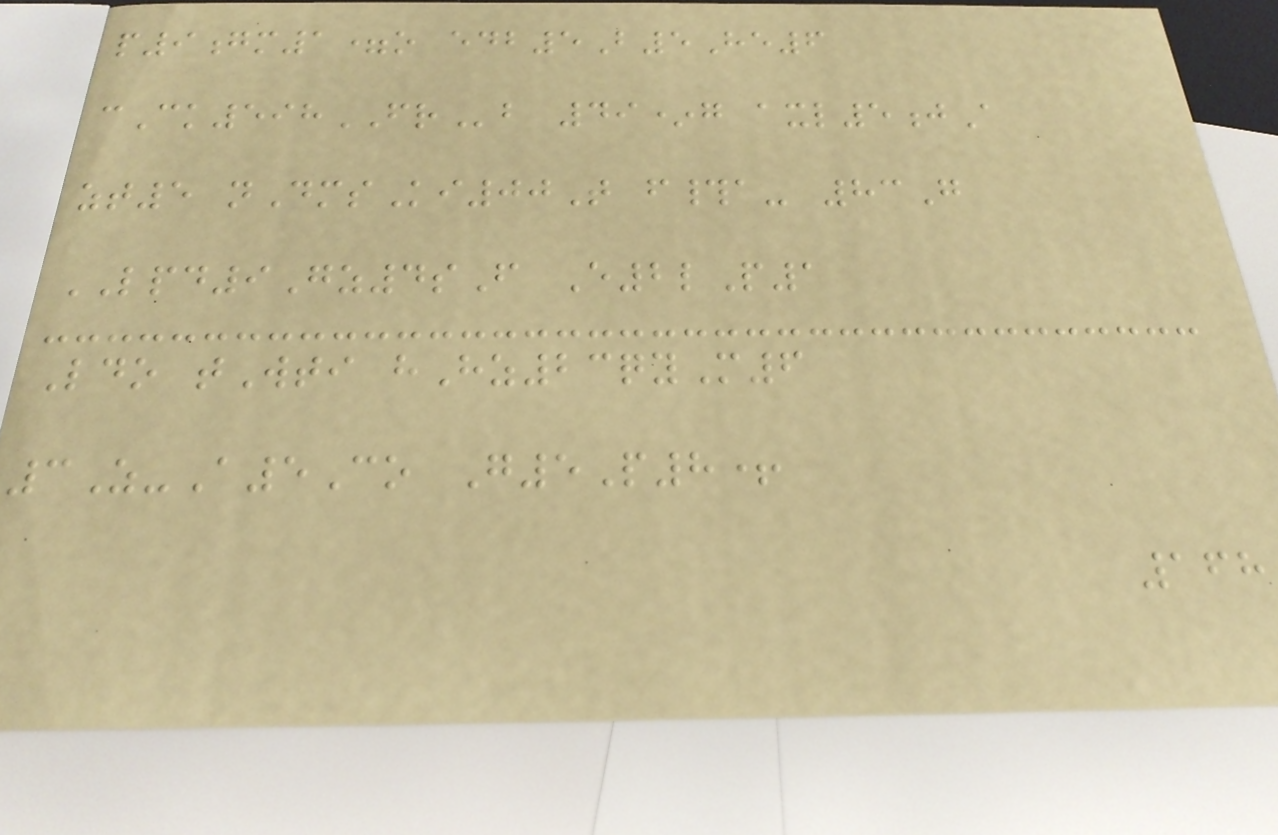p9gm1=o edb5B5He6
cCk598FRb 49*g axl5jA
zt5 nDmsKi00T f#a- 83G
LPD9Gz4sF E2lP1
Ldo tWti hHz23qyM6
3Z-A5Co G5P8+
168
